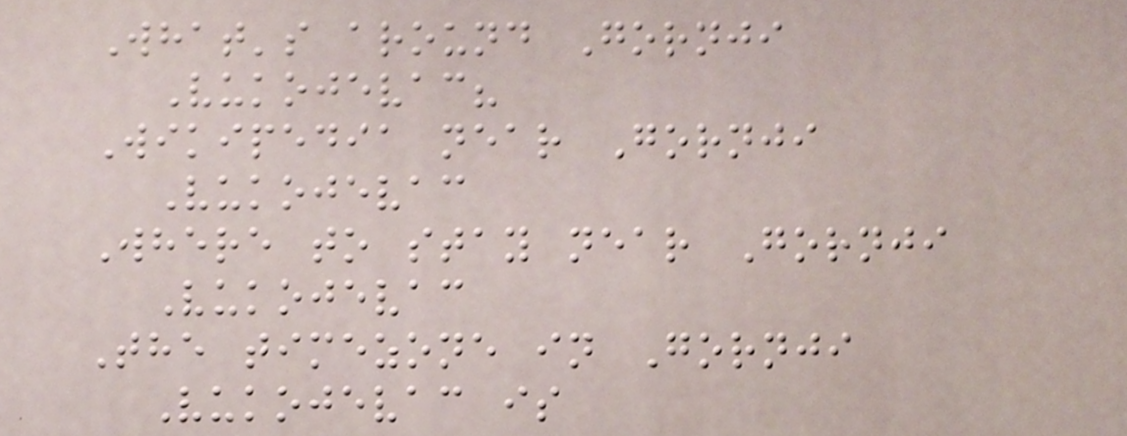What's around Gornji
Vukojevac?
Wikipedia near Gornji
Vukojevac
Where to stay near Gornji
Vukojevac
The timezone in Gornji
Vukojevac is
